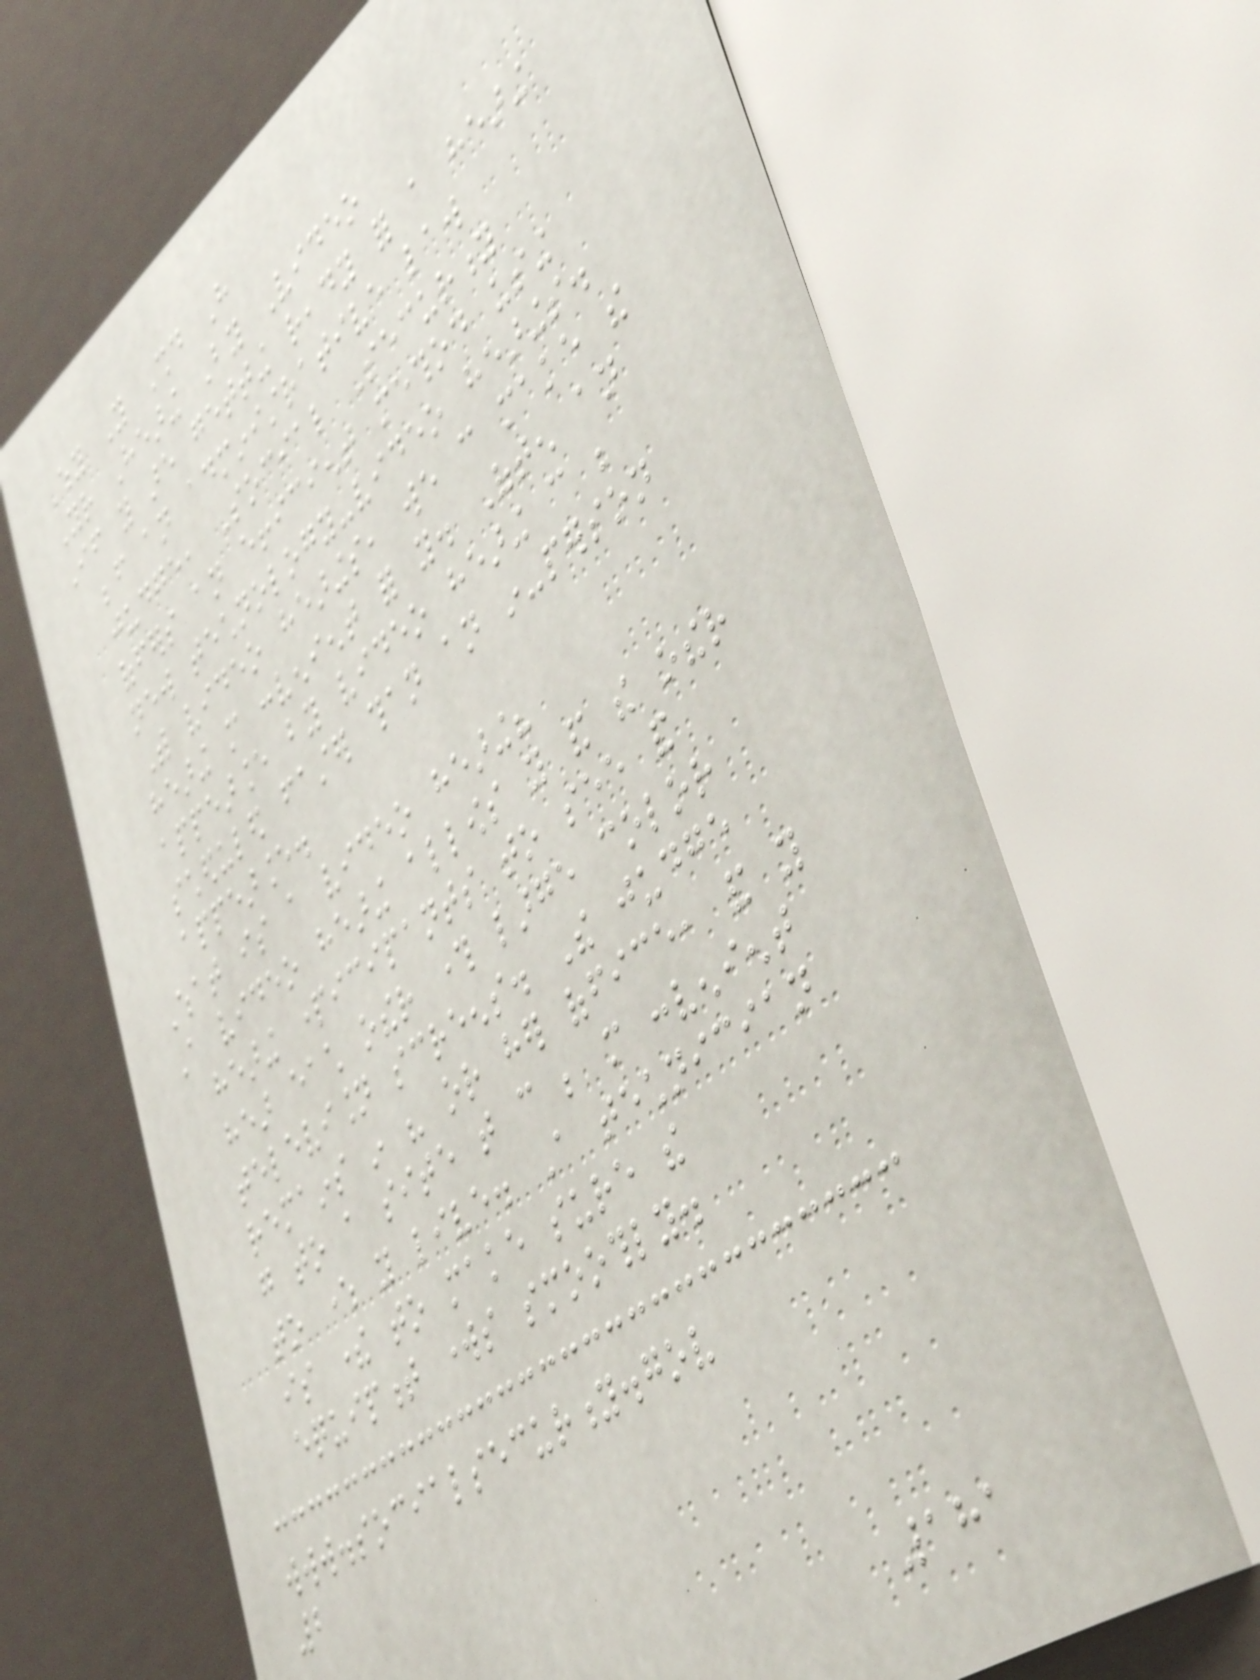Why You Should Have
Your Hearing By Video
If you are getting ready for a hearing
before an administrative law
judge, Social Security
offers an efficient method using
new technology-video hearings.
With video hearings, we can make the
hearing more convenient for you. Often an
appearance by video hearing can be
scheduled faster than an in-person
appearance.
What is a video hearing?
A video hearing allows you and the other
hearing participants to see and
hear each other through large color
television screens. The judge
remains in his or her office, and you
go to a site that can be more convenient
to where you live. A technician
is there to make sure the
equipment works smoothly.
www.socialsecurity.gov
2
181
